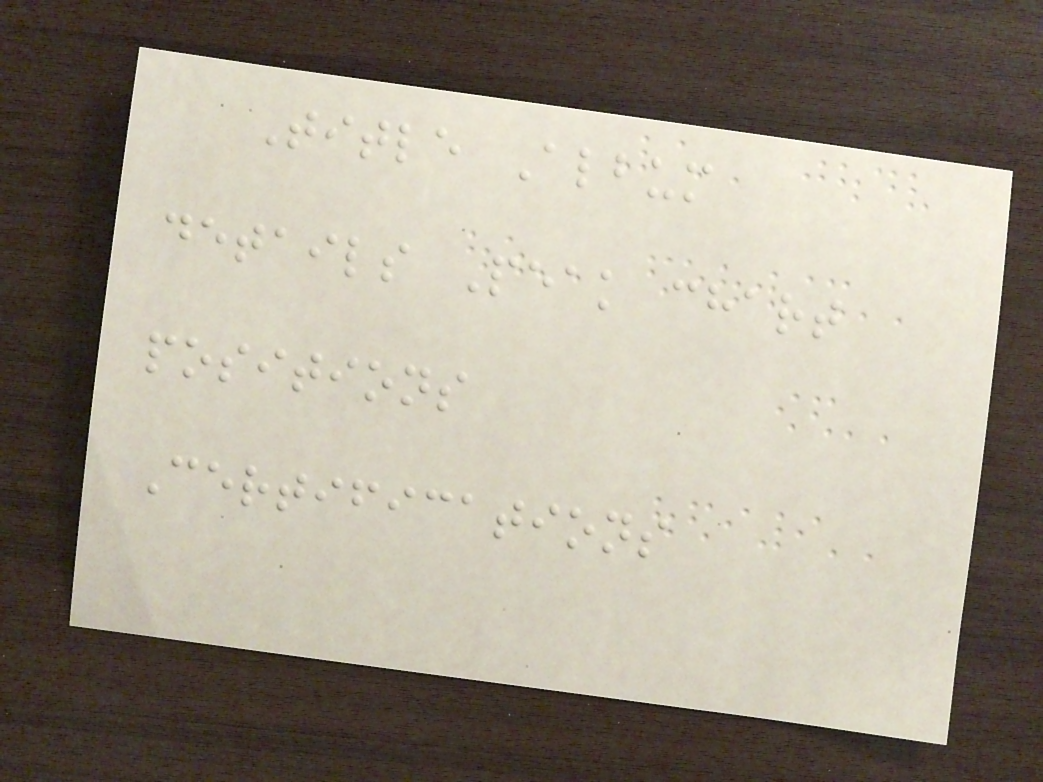Title Album
details Peak chart
positions
Certifications
